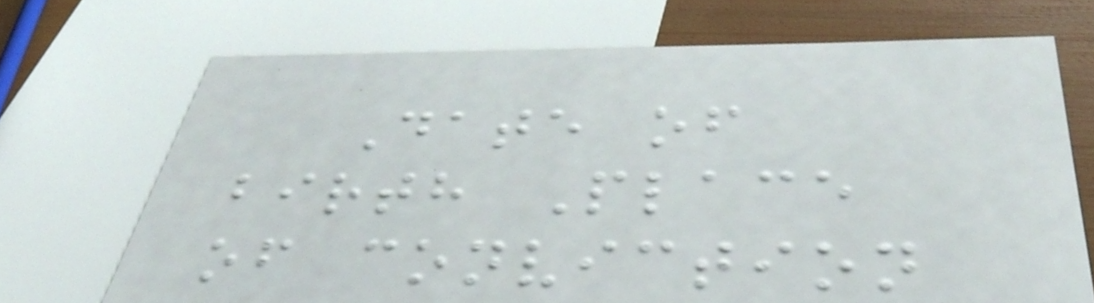Date of
birth Place
of conviction
